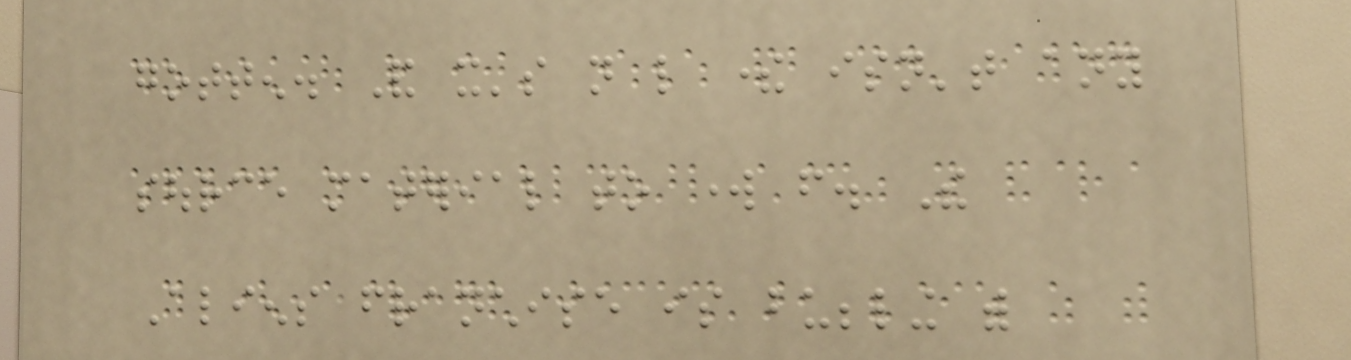gotten. And it's not like there isn't any
source material to work from. The
Aliens franchise is bubbling with
